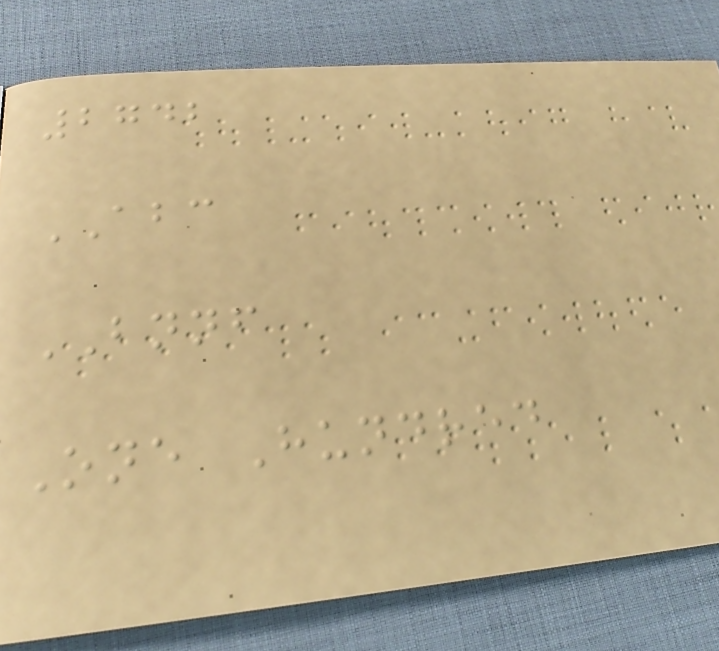2742
ABC
BNNF
One Hundred
